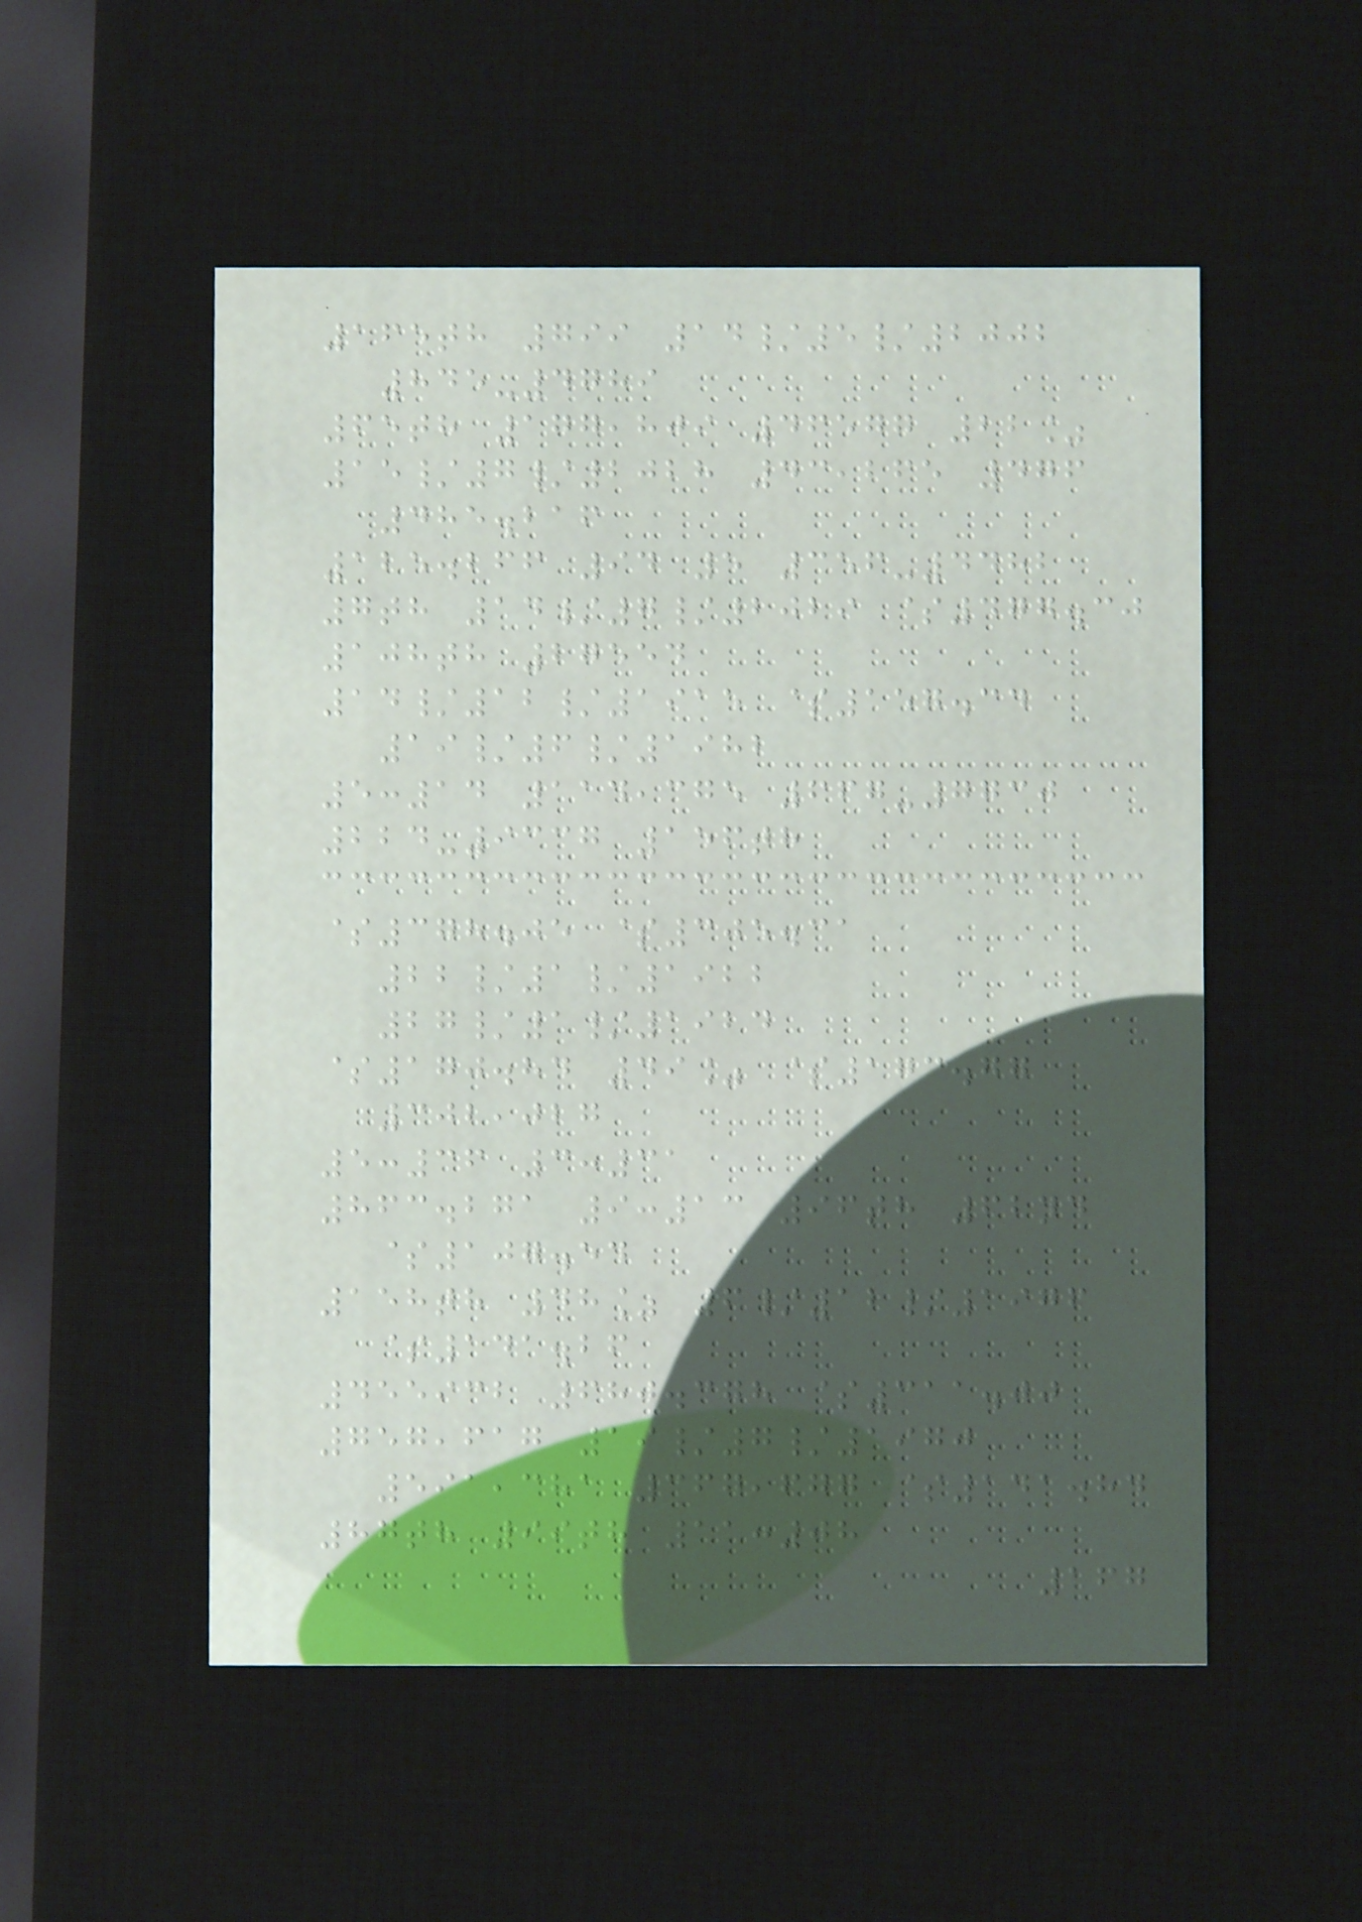165th 799 14/5/2002
845-4789
65th 177,809 46577 22%
15/7/2028 43,265 476
485.216
125.266 94 5 356-4482
7th 14/7/2029 $477.30
108th 27554
14/12/1915 $157.34
19/6/1982
5:14 114,375 667-7730
224-9337 156th
$378.05 $305.31
22/1/1922
27/1/1924
$170.84 49% $173.77
302,027
5:36 3:31
863.271 9:13 96th 62nd
$107.54
158th 48% 6/12/1976
$141.26
455932 680.378 $311.00
757,617 19/7/1970
591,381 367,677 $141.84
87th 99th 11:08
167
